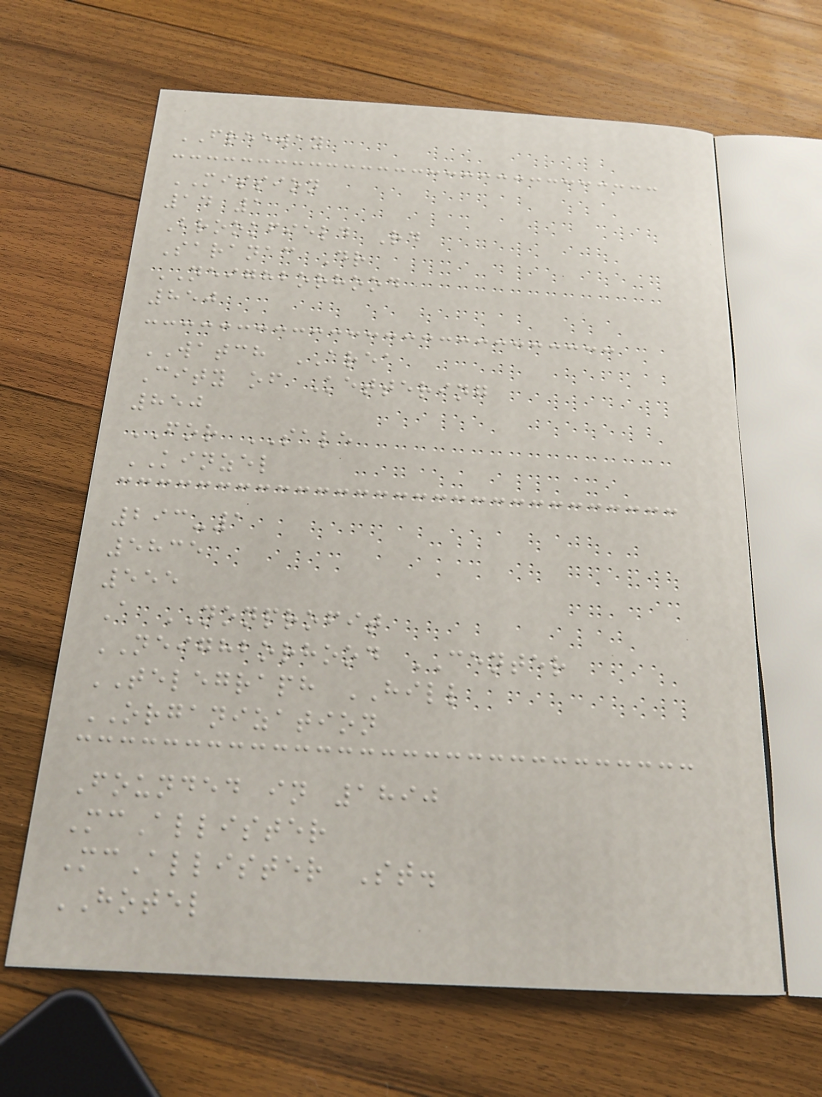FREEWAY
MISSION
14 1
Brookfield Rd
Saranac Dr
NEIGHBORHOOD
850
WATCH AREA
City of Kettering
850
FOR SALE
KINZEL
293-1
5835
555
A NONPROFIT
NEIGHBORHOOD CENTER
TELEGRAPH HILL
ORGANIZATION
Founded in 1890
McAllister
McAllister St.
HOTEL
